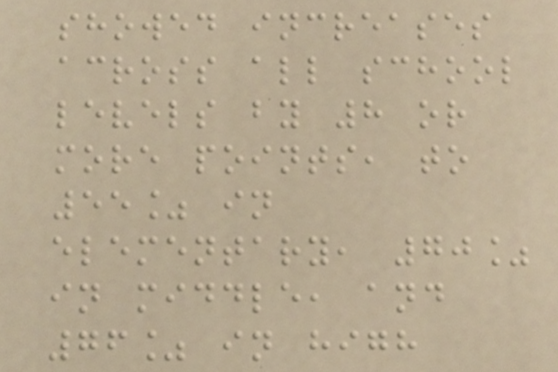showed increases
across all school
levels by 8 or
more points, to
55% in
elementary, 70%
in middle, and
76% in high
